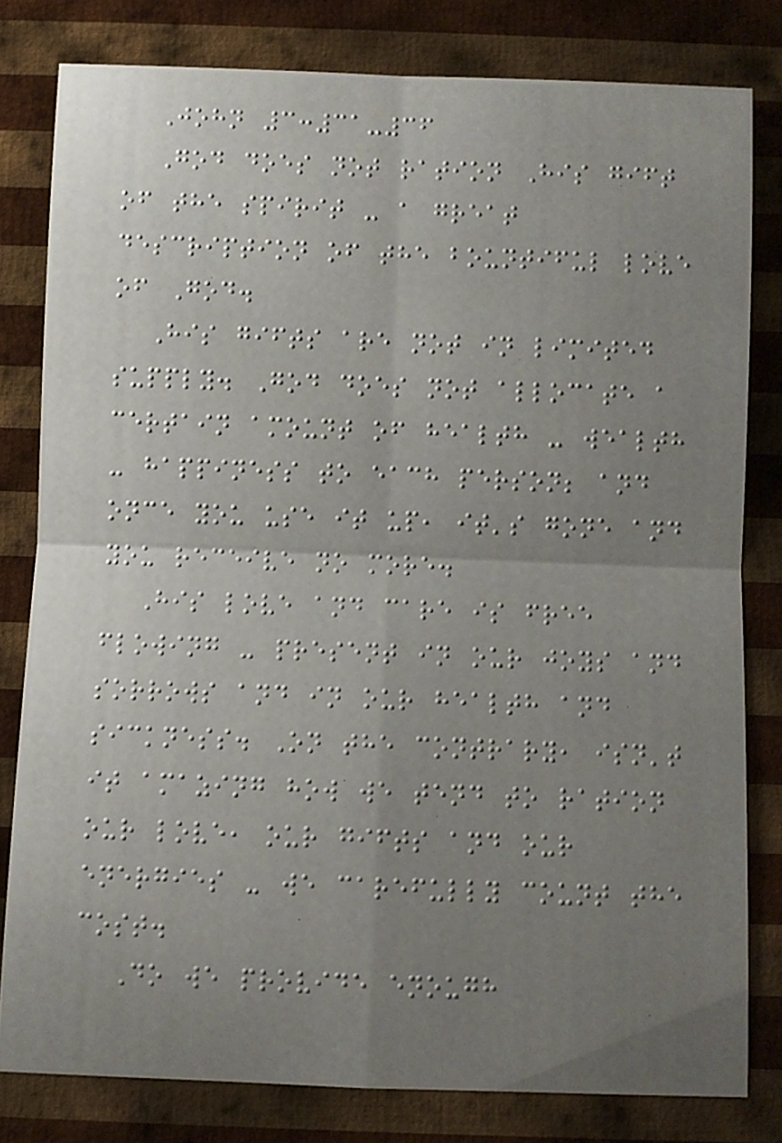John 3:31-36
God does not ration His gift
of the spirit - a great
description of the bountiful love
of God.
His gifts are not in limited
supply. God does not allocate a
certain amount of health - wealth
- happiness to each person; and
once you use it up, it's gone and
you receive no more.
His love and care is free
flowing - present in our joys and
sorrows and in our health and
sickness. On the contrary, isn't
it amazing how we tend to ration
our love, our gifts and our
energies - we carefully count the
cost.
Do we provide enough
